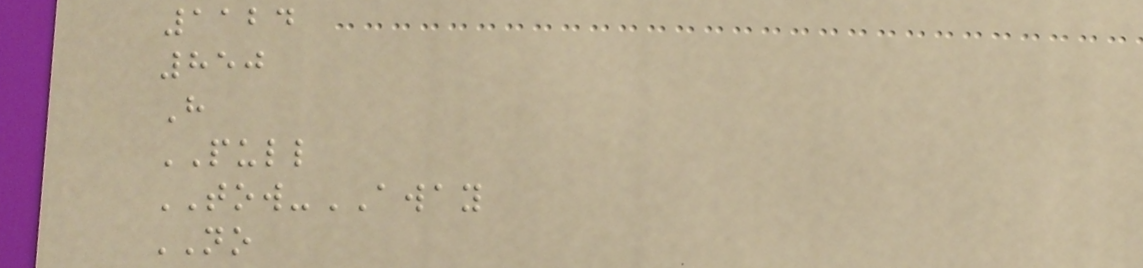1124
850
H
PULL
TOW-AWAY
NO
